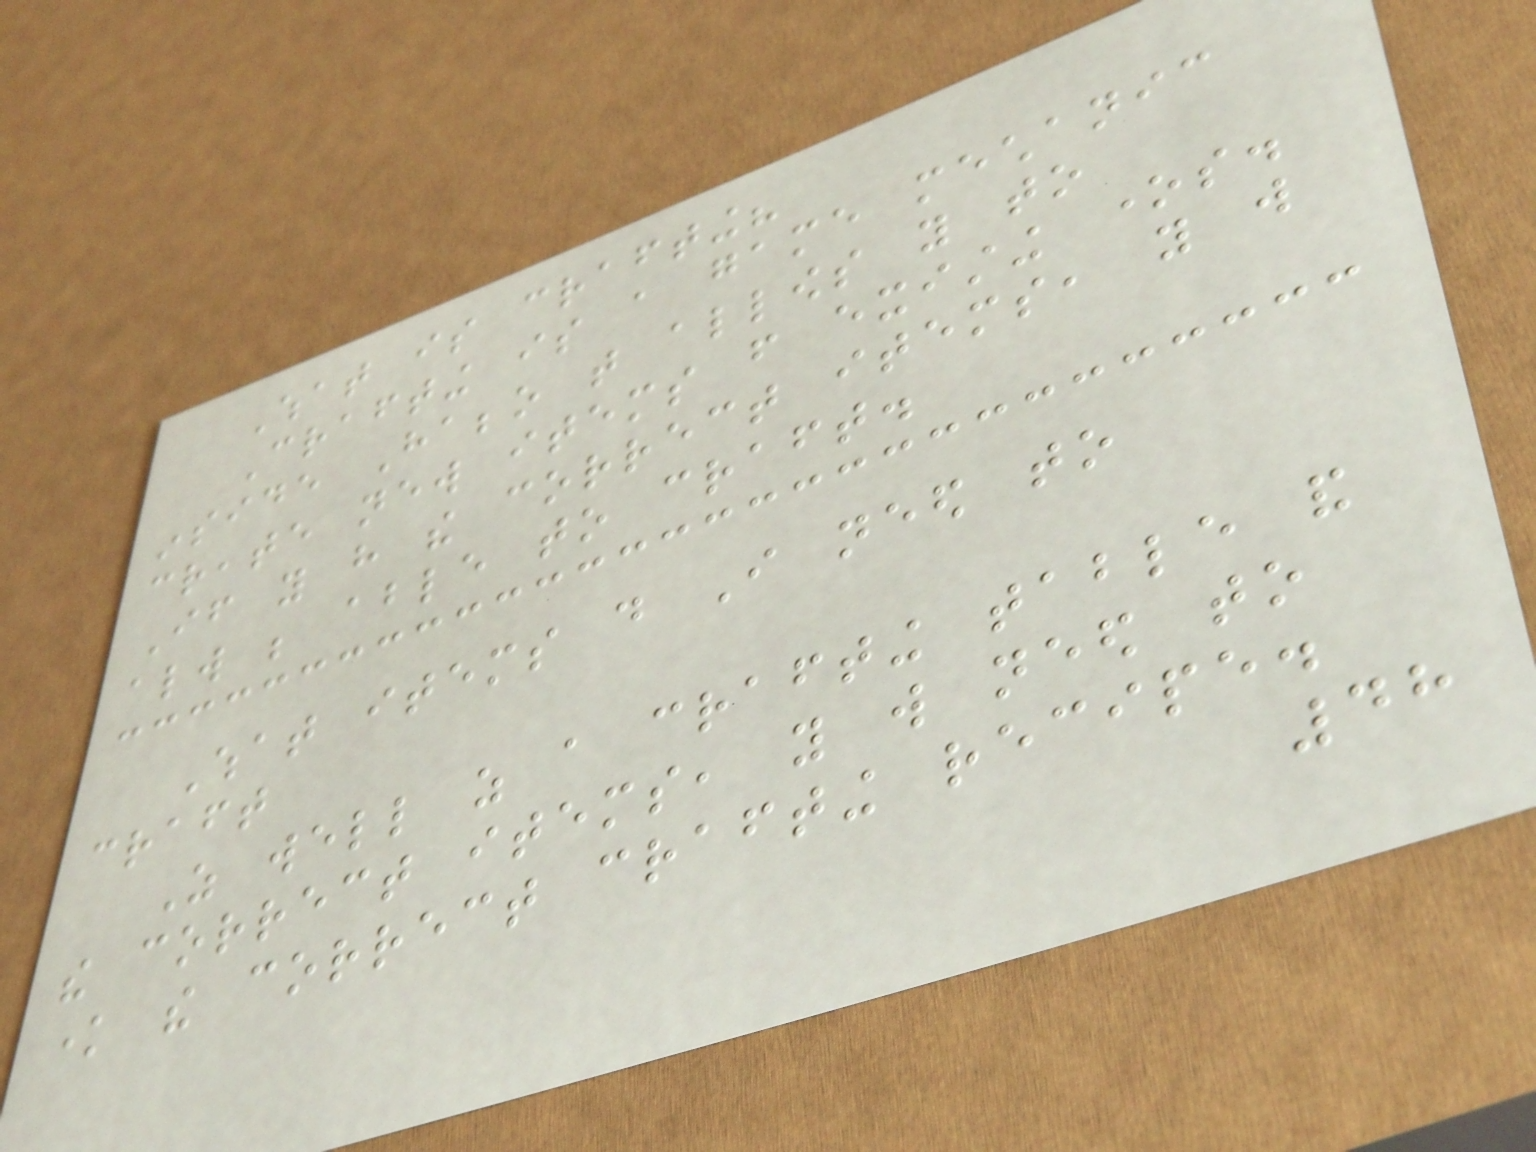What is crafting?
Crafting is a game mechanic
inside Habbo that allows you to
create new items from existing ones.
If you have the correct items, you will
always be able to craft.
What items do I need to
craft
As well as a crafting table and
the correct items, you will need to
know the correct crafting recipe.
48
